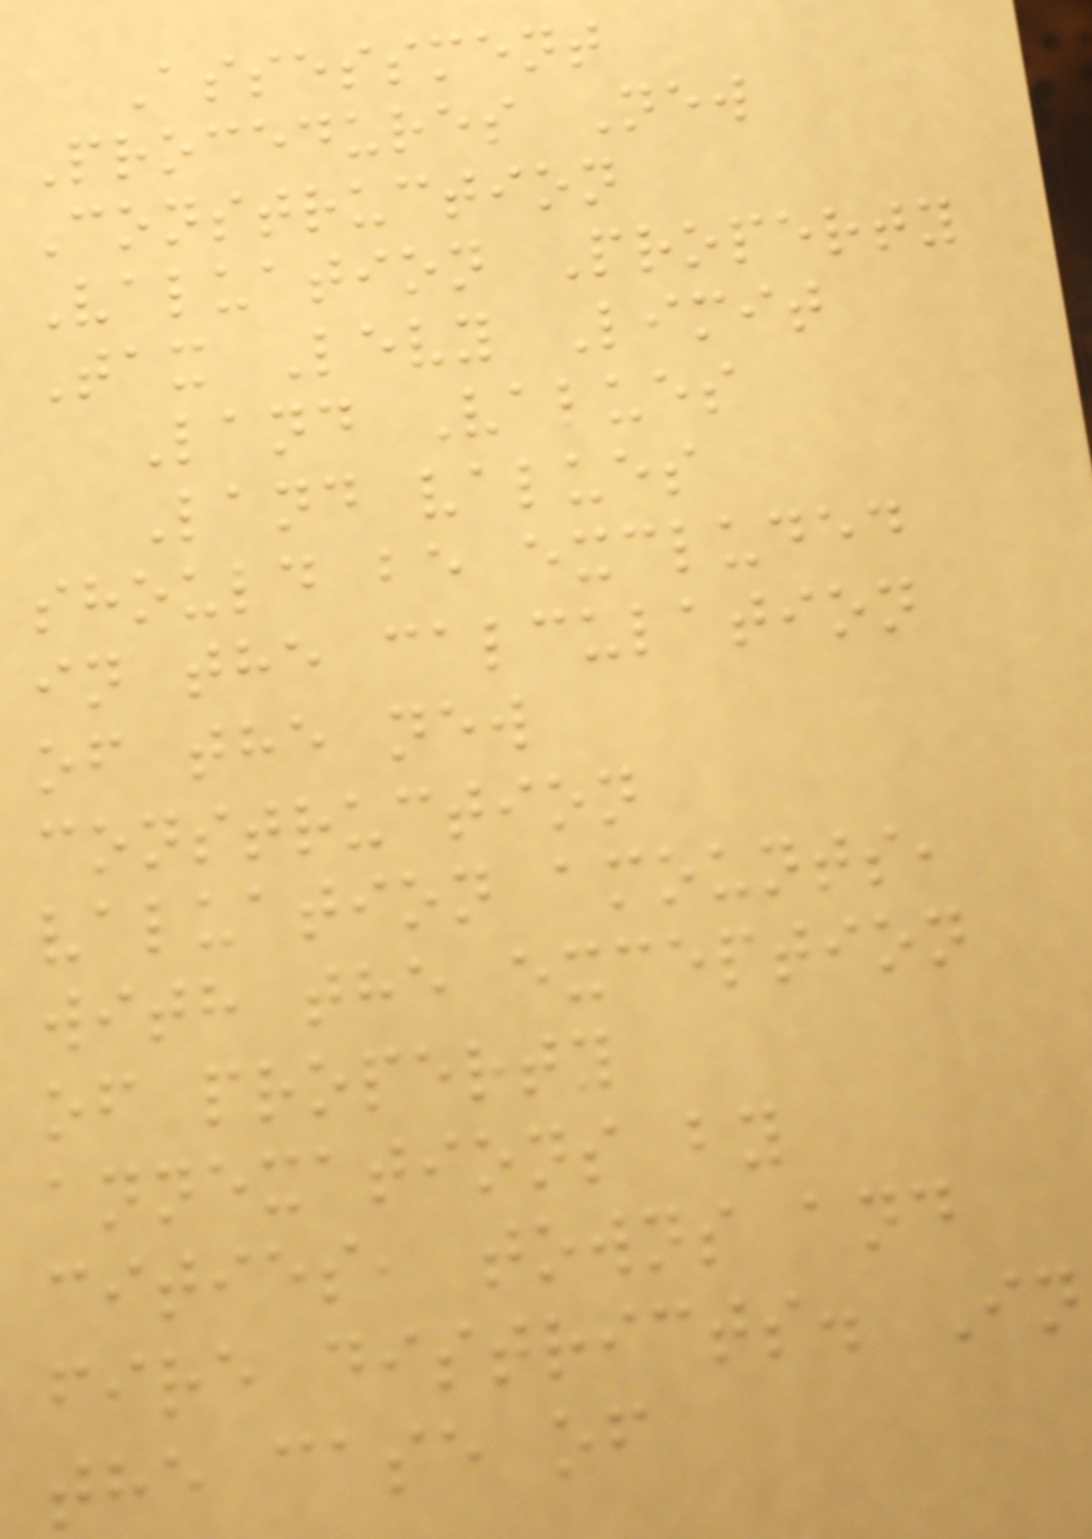Assessment
Procedures New
Construction
Valuation Property
Tax Levy Limit
Land Values
Land values
should be excluded
in the calculation
of the new
construction
valuation amounts,
with the exception
of property
annexations by
cities, towns and
fire districts. In
the case of
